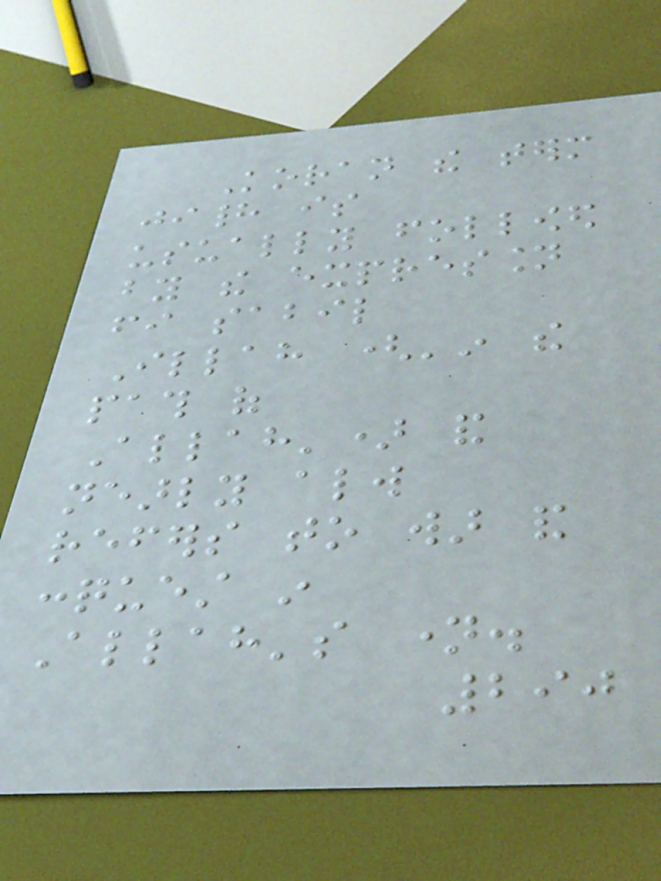Koran the term
jihad is
usually followed
by the expression
fi sabil
Illah ('in the
path of
Allah') and
nearly always
refers to war and
conquest in
Allah's name.
290
